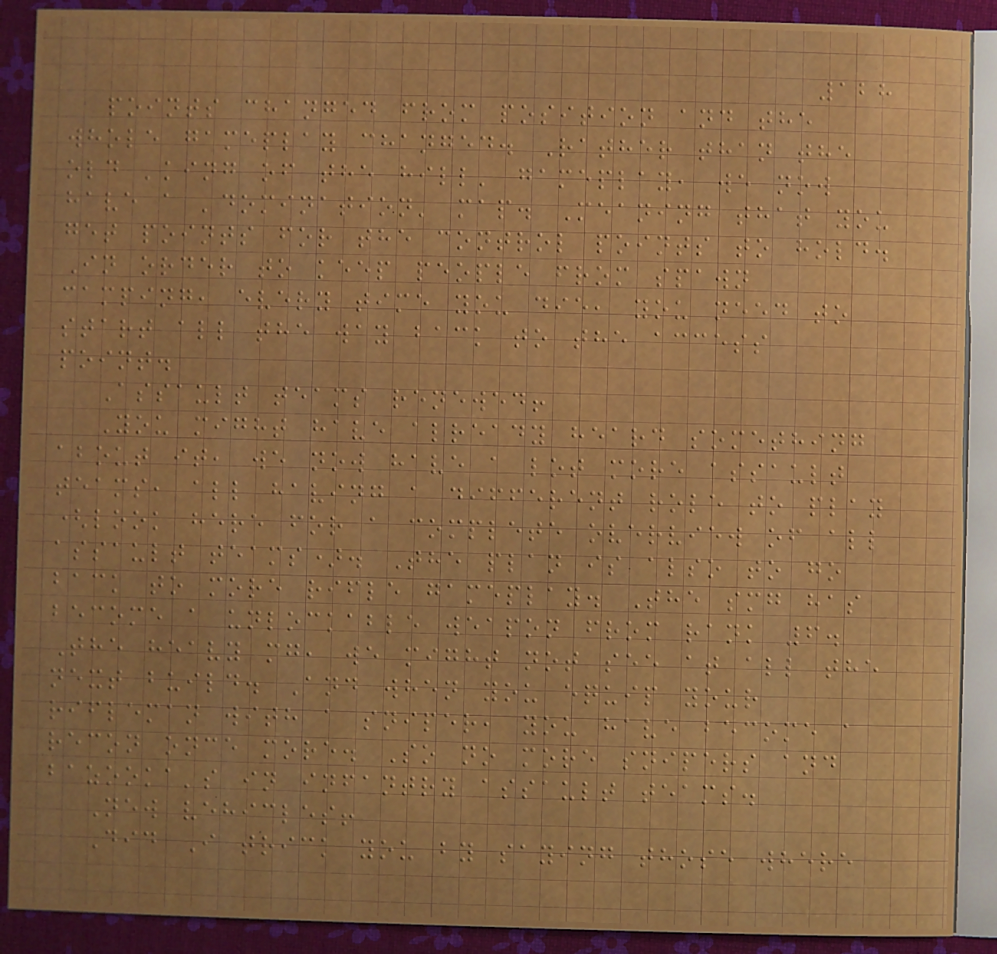128
points changed from position and the
whole gameplay changed. Rather than the
old 'king of the hill' gameplay, we now
have a 'domination' map. Meaning that you
get points for the control points to hold.
In order to keep people from spawn
camping, every time you die, you need to
start all the way back to the access
point.
Assault teams renewed!
You might have already heard something
about it, we now have a lot more assault
teams, all having a different role to play
(look here for a complete overview of all
assault teams). The plan is also to go
back to more rifle gameplay. The smg has
become a unlockable weapon from rank 6.
The heavy mg, we might not see at all the
next build. And when you equip your
rifleman with a sniper, you have become a
recon once more. So no more snipers and
bazooka's in infantry assault teams.
New vehicles!
Did I trick you by saying those where
